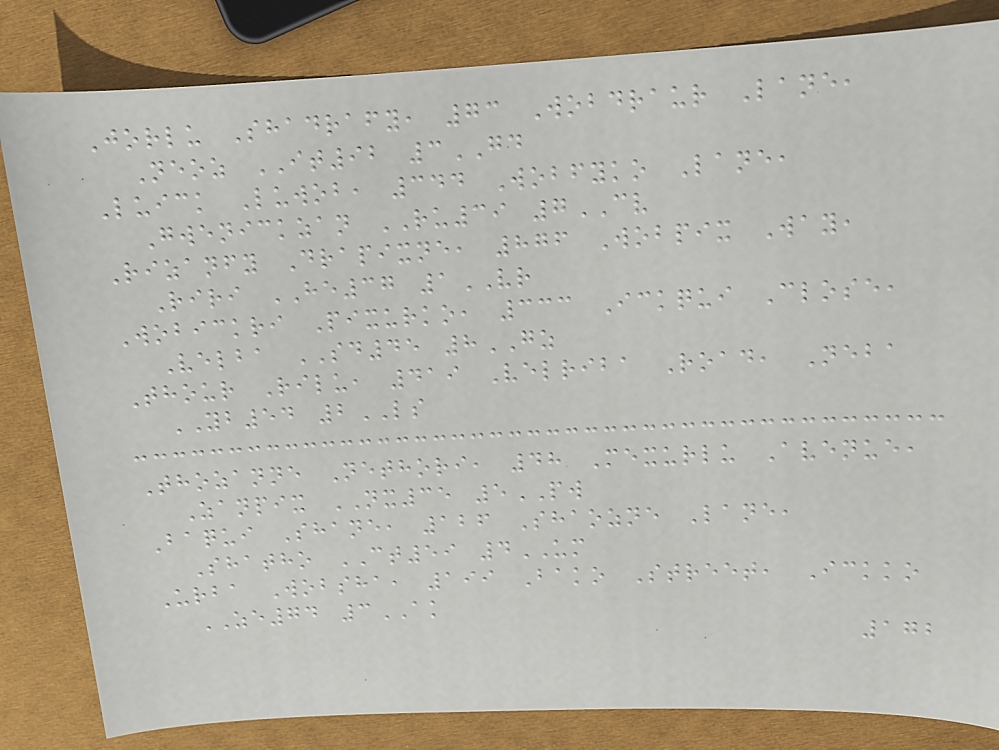Jorlu Shadrafy, 73 Wobdraur Lane,
Neoz IT92 3GD
Luick Luwob, 344 Wobfyko Lane,
Gwenickzan RU39 7CV
Rizanfy Drapixne, 876 Wobpix Way,
Riri HE37 1VR
Wobickri Pixurko, 333 Ickqui Close,
Velba SD45 8GZ
Thour Rilu, 419 Velriba Road, Neba
YB54 2LS
Thozanne Nethori, 48 Mexurlu Avenue,
Zanpix NX35 5PW
Baqui Shane, 126 Shaozne Lane,
Shatho CT59 4UM
Urba Wobsha, 199 Bako Street, Ickko
ZE74 3AK
172
